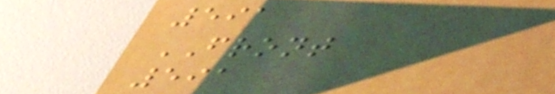591
FRONT
591
